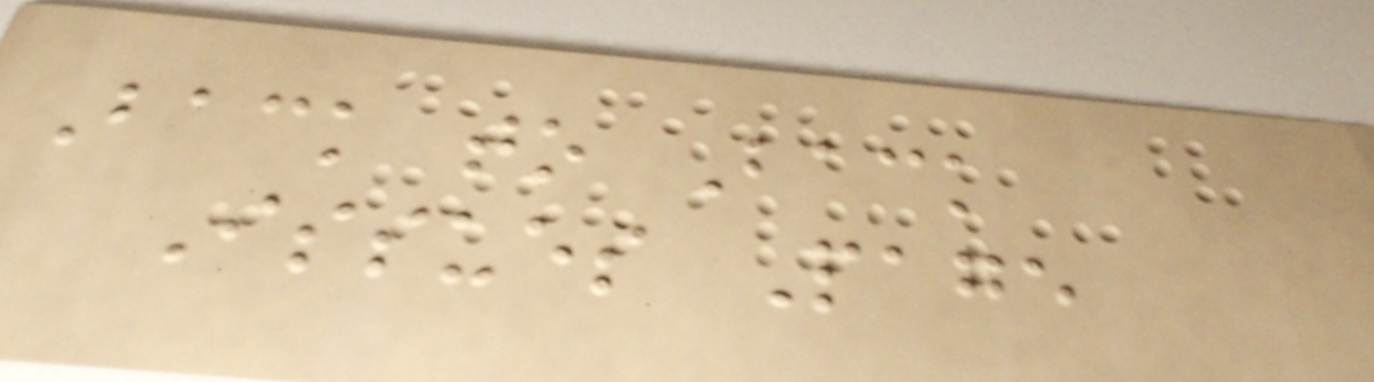Back to Back
Issues Page
